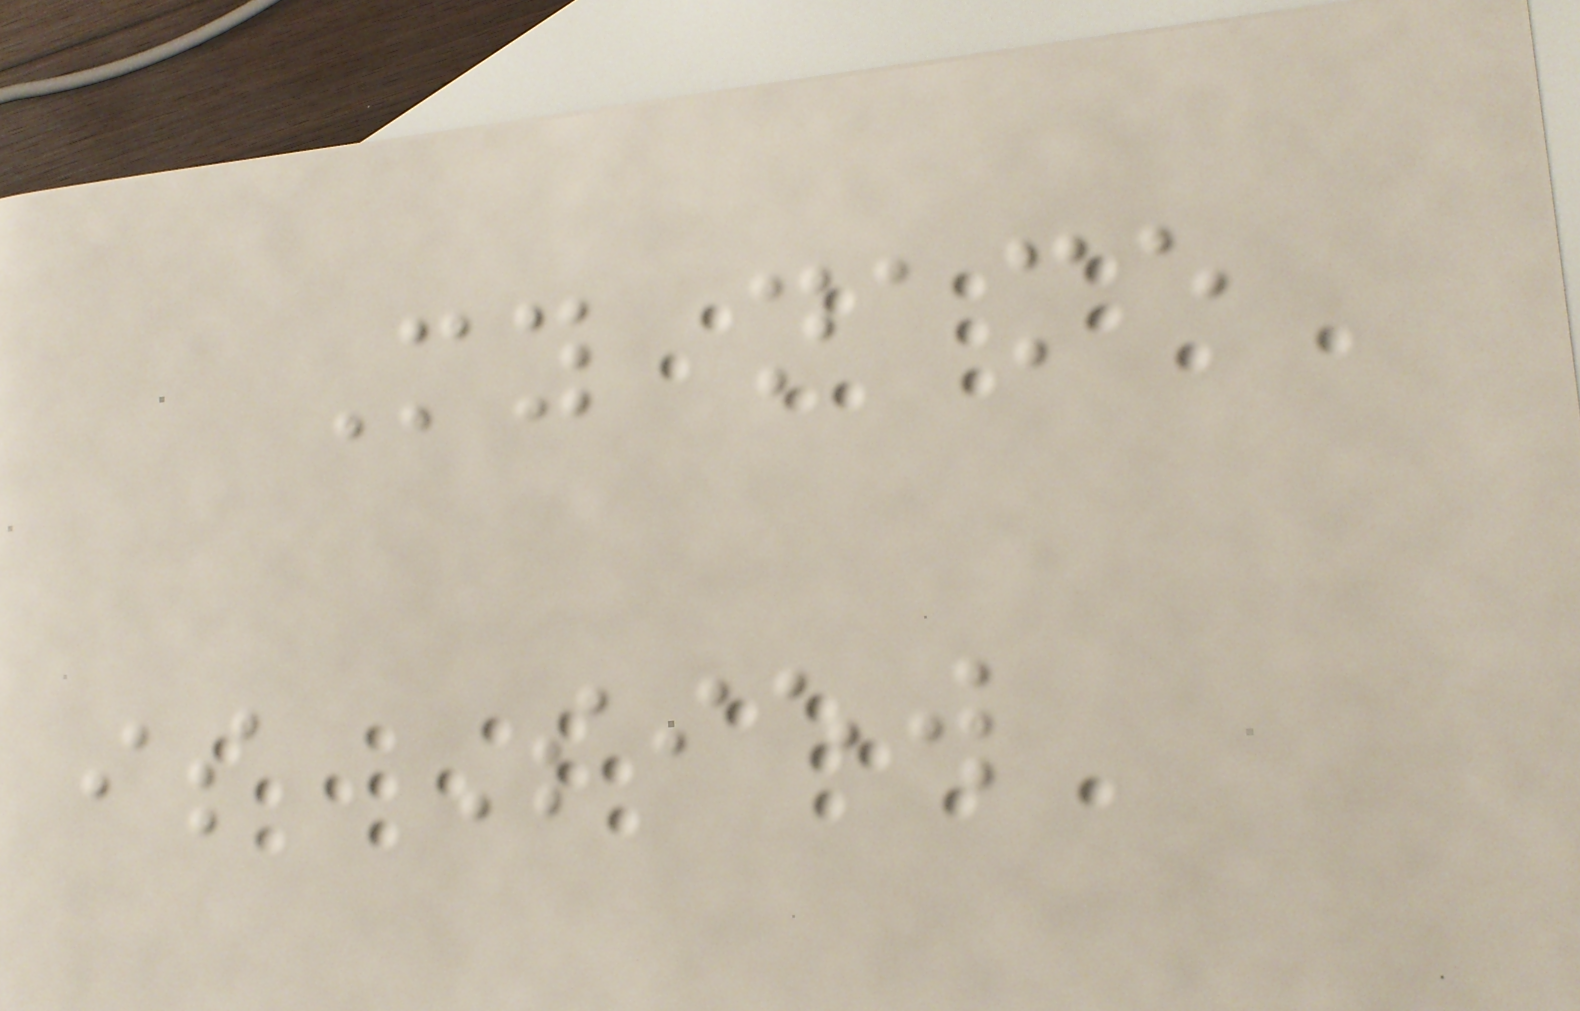My name
is Siew
